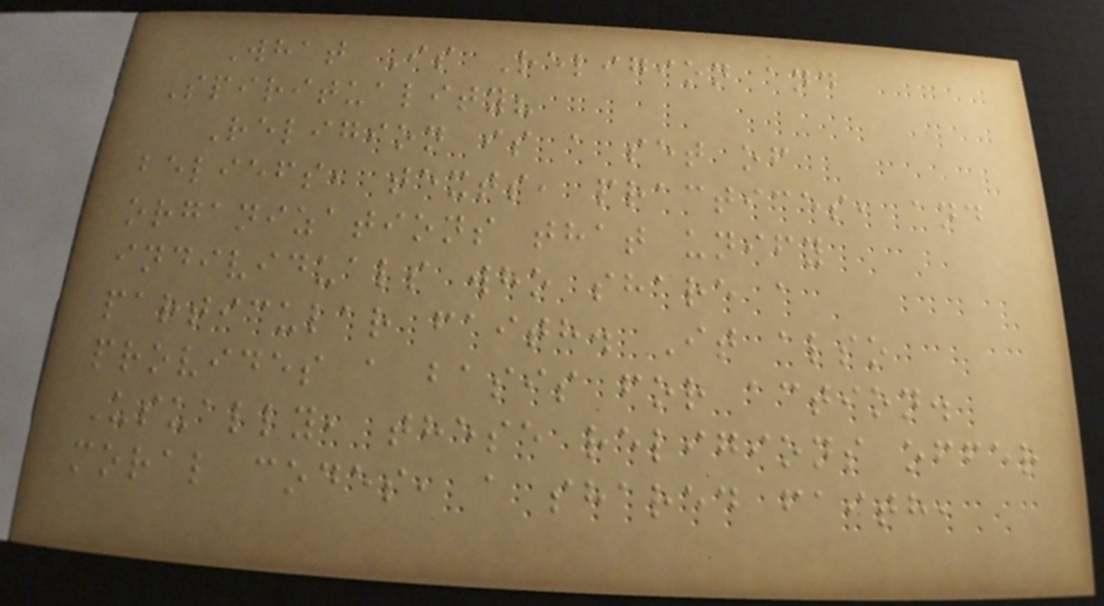What Is Religion and
Spirituality?
Religion is a set of
beliefs, texts, practices, and
organizations that unify
individuals who share a
particular faith. It also
provides a basis for action.
Usually, these religions offer
moral codes, a shared faith,
